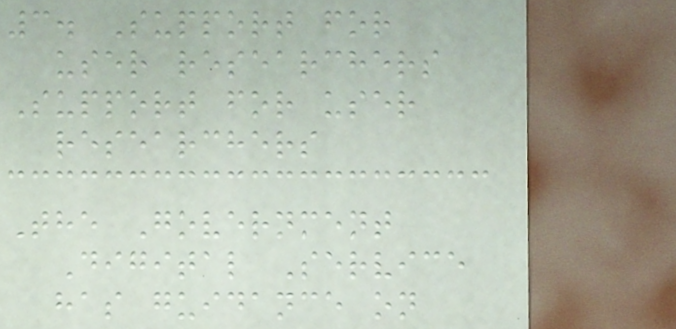3. Support for
user researchers
Support for user
researchers
The Government
Digital Service
has guidance on
